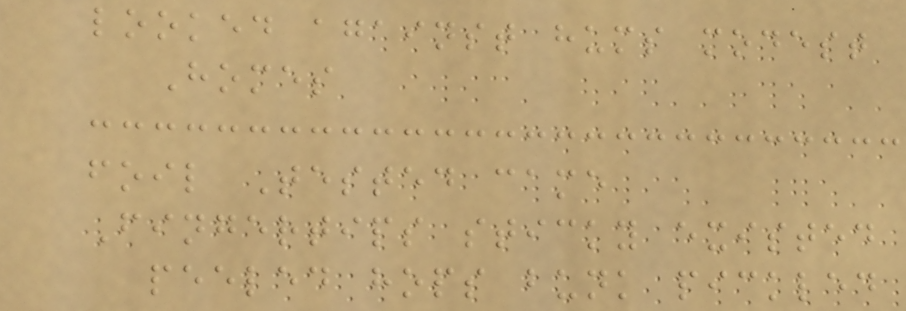looked against hums modest
Homes
foil Tested came
Fingertips sticky existed
peeled hops bunk pickled
